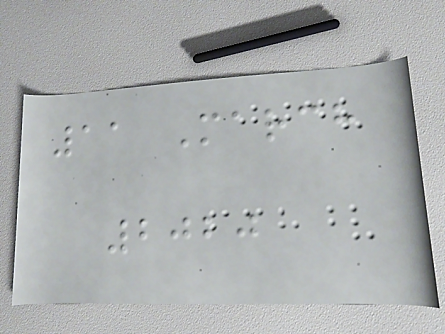11 March
2020
